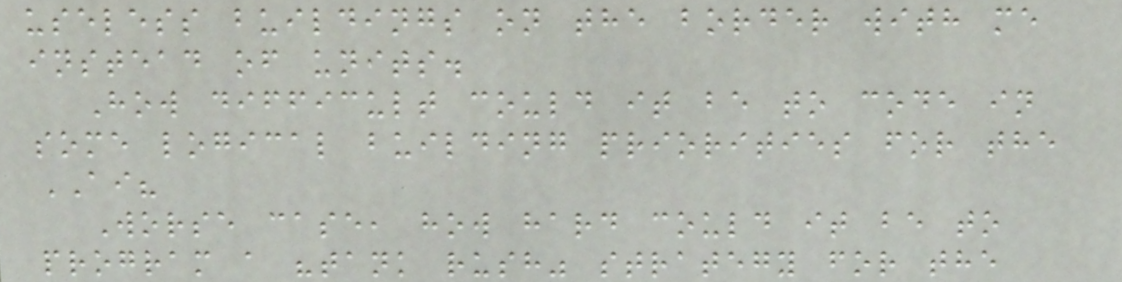useless buildings on the border with me
instead of units.
How difficult could it be to code in
some logical building priorities for the
AI?
Worse case, how hard could it be to
program a "tank rush" strategy for the
